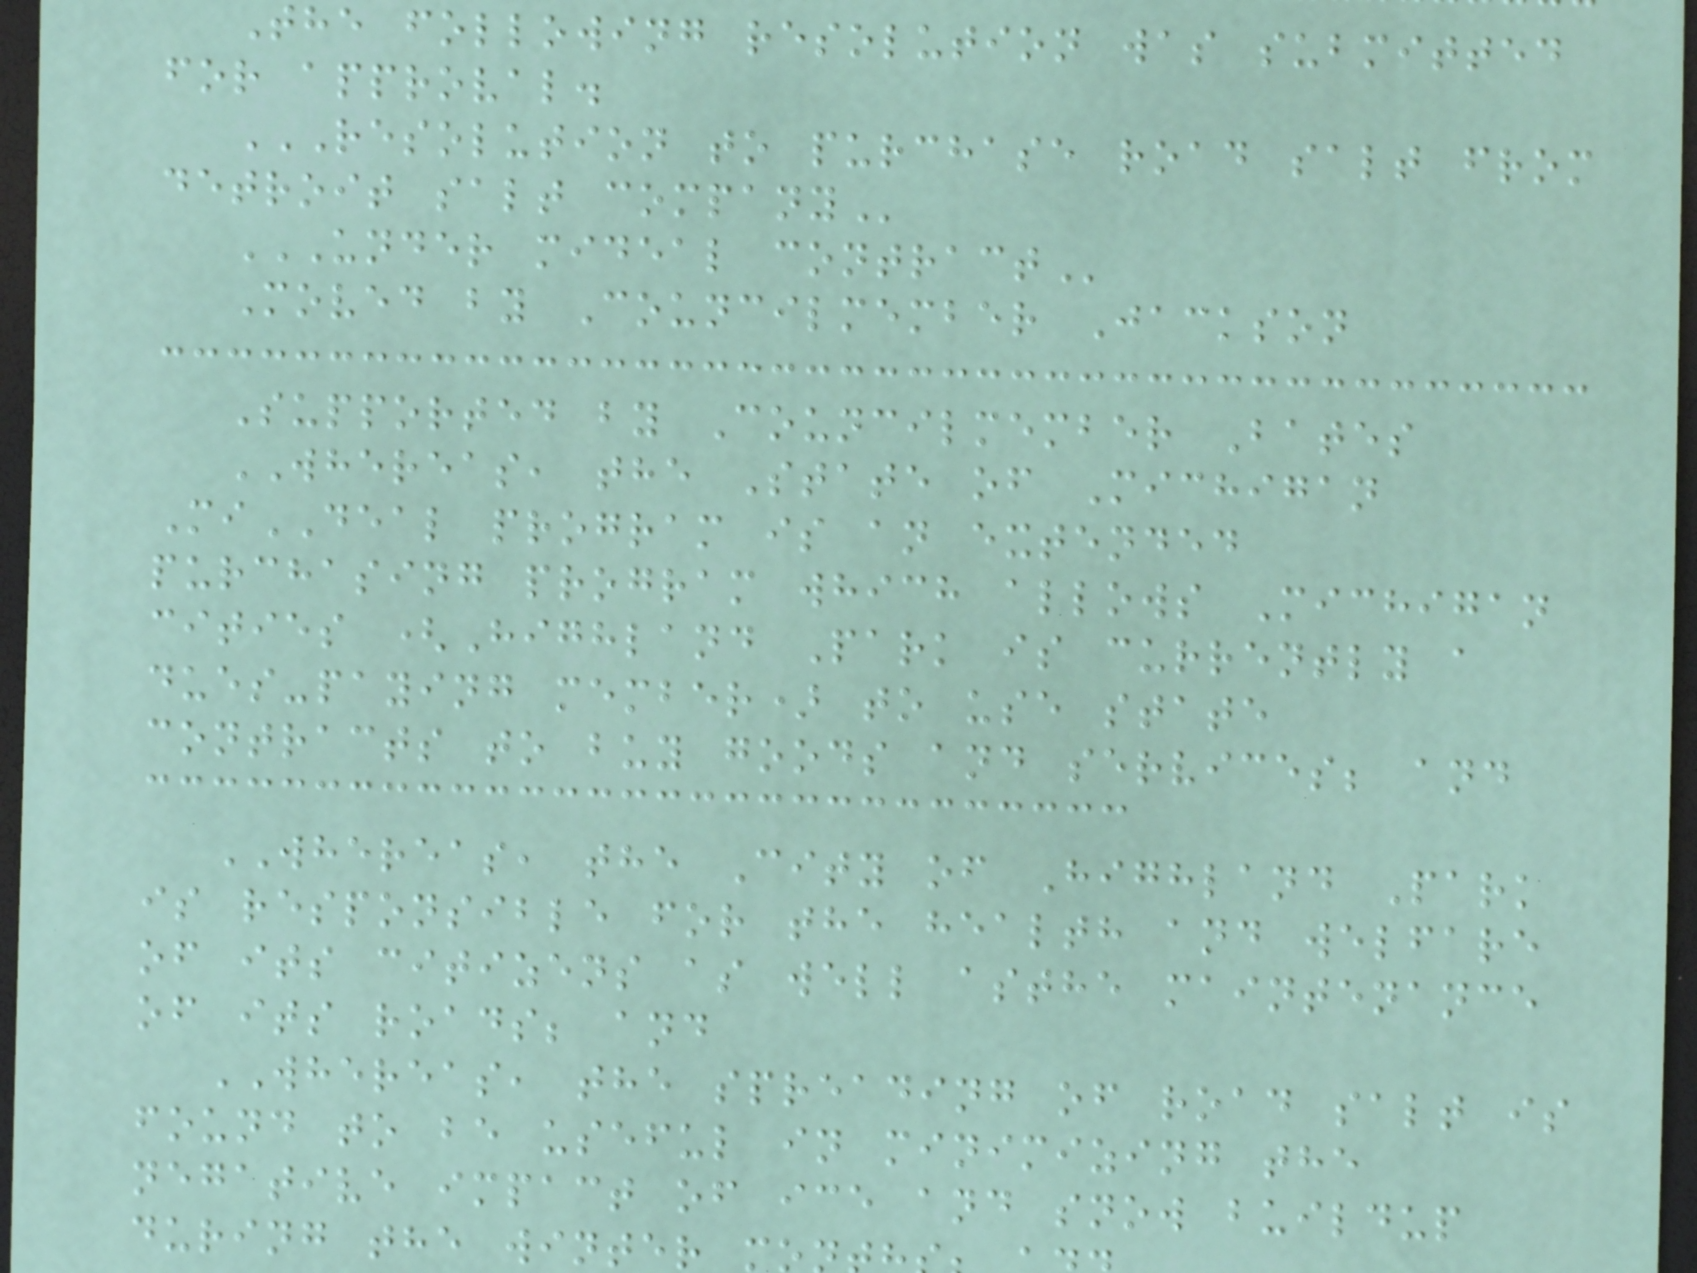The following resolution was submitted
for approval.
RESOLUTION TO PURCHASE ROAD SALT FROM
detroit salt
UNDER MIDEAL CONTRACT
Moved by Councilmember Jackson
Supported by Councilmember Bates
WHEREAS, the State of Michigan
MiDEAL program is an extended
purchasing program which allows Michigan
cities (Highland Park is currently a
dues-paying member) to use state
contracts to buy goods and services; and
WHEREAS, the City of Highland Park
is responsible for the health and welfare
of its citizens as well asthe maintenance
of its roads; and
WHEREAS, the spreading of road salt is
found to be useful in minimizing the
negative impact of ice and snow buildup
during the winter
